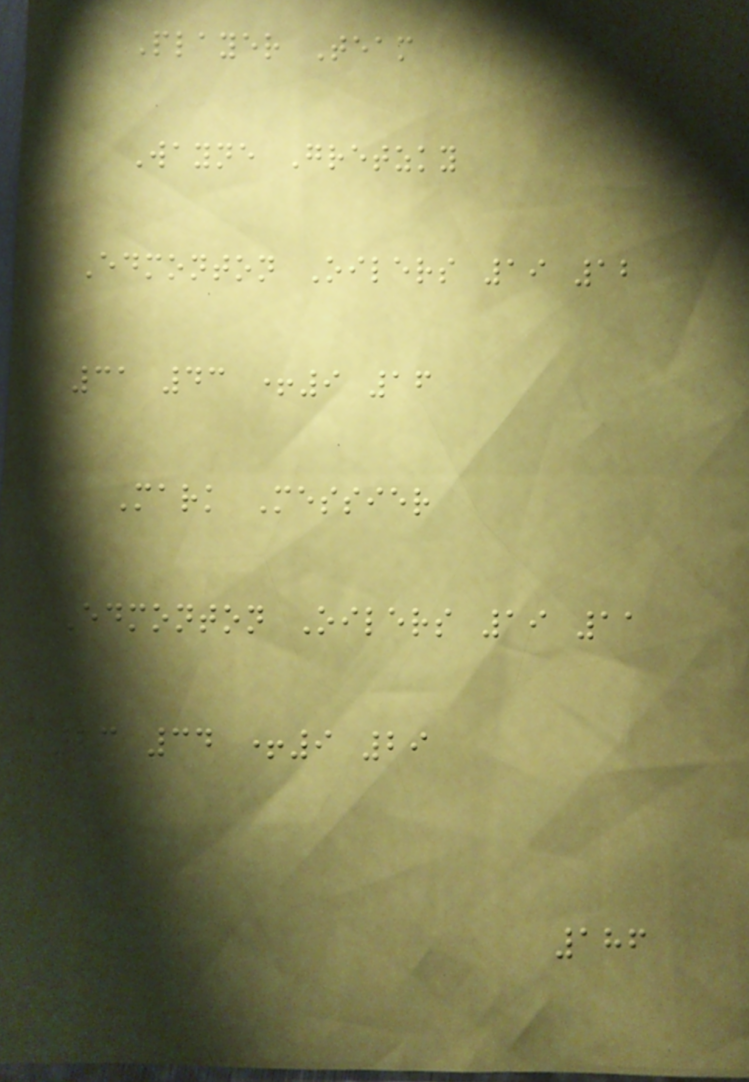Player Team
Wayne Gretzky
Edmonton Oilers 19 12
31 43 +9 16
Mark Messier
Edmonton Oilers 19 11
23 34 +9 29
186
